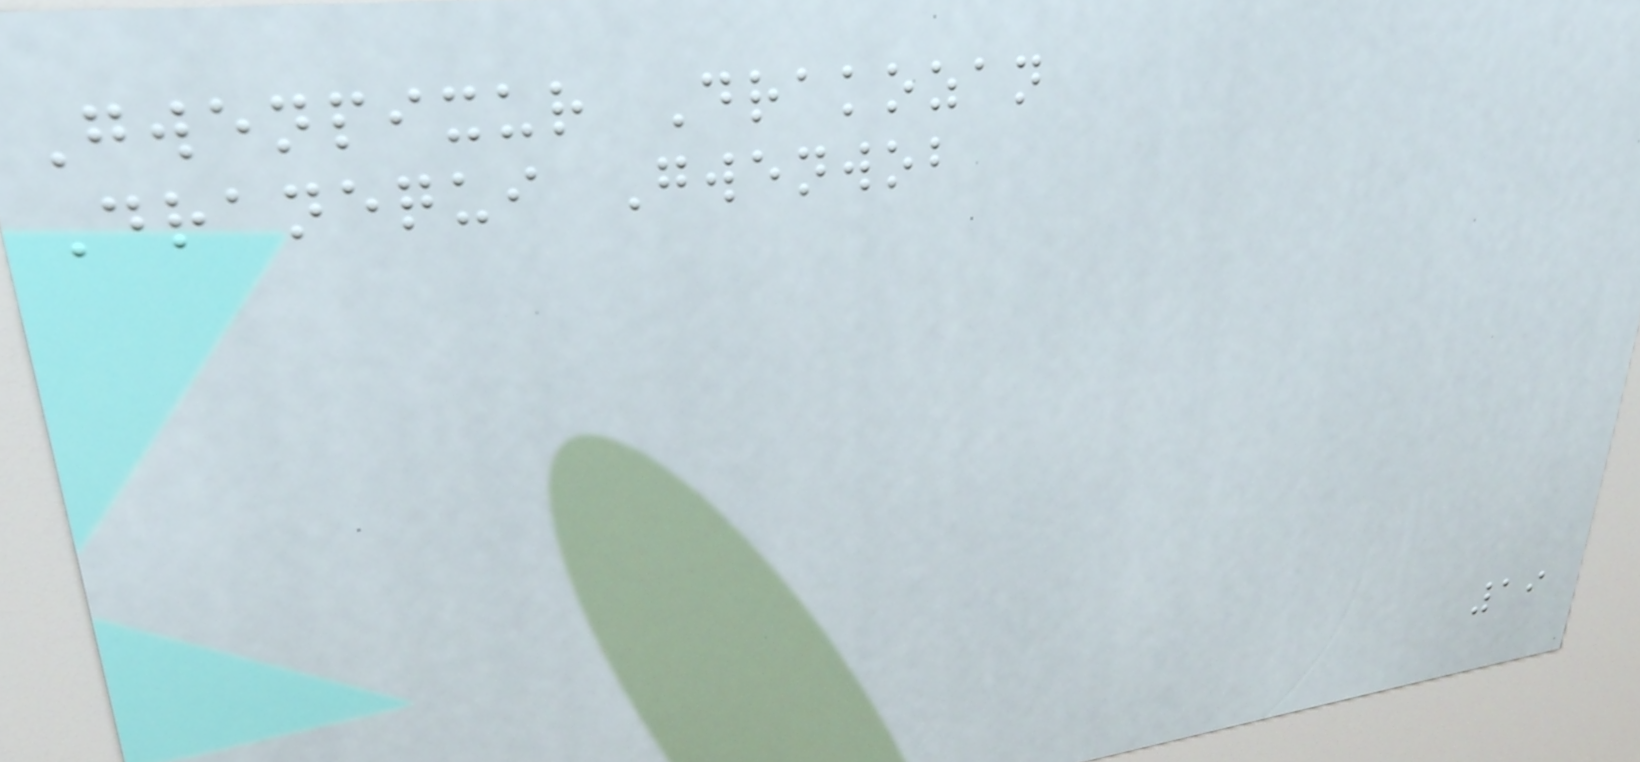Gwenpixur Drakozan
Dranequi Gwenwob
19
